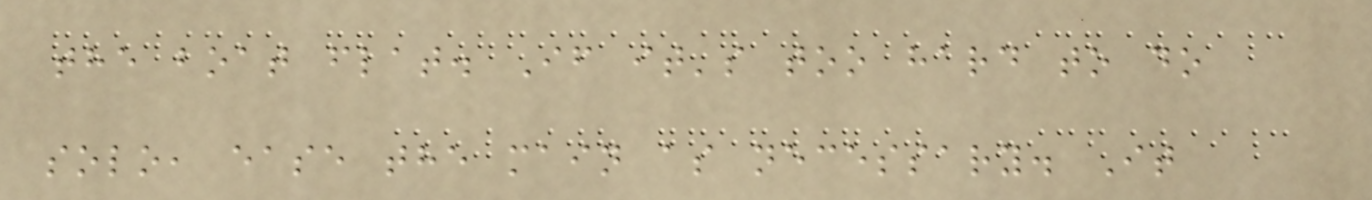the boat flat. If it's too hard to do
solo, ease the main as necessary. It
